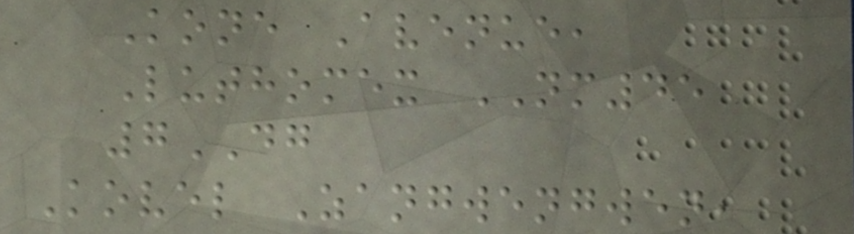Kone Avenue,
Luthomex NM45
7DG
Kovel Zangwengwen,
